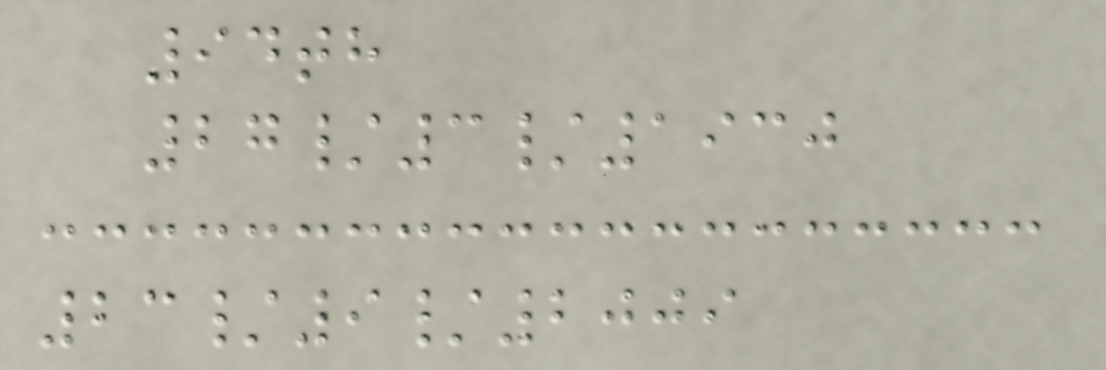94th
27/3/1930
23/9/2009
